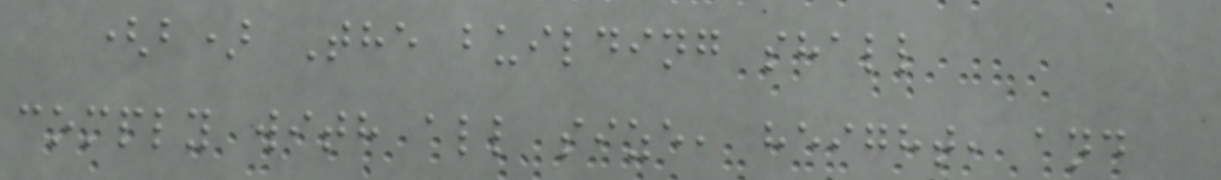(b) The building shall
comply with all size, height, and
